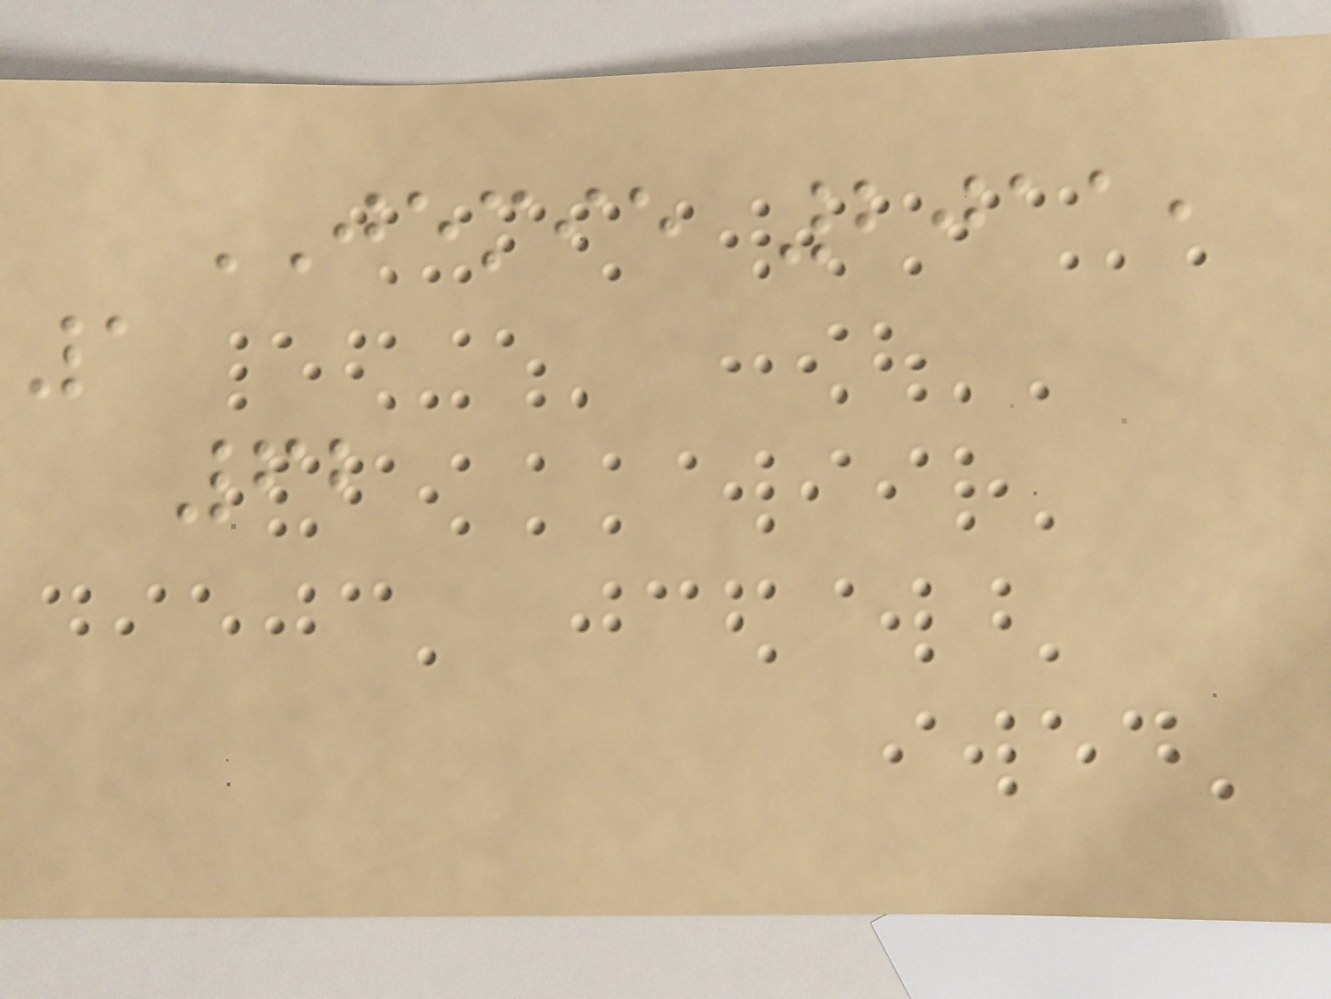JEMIE 2011,
1
62
